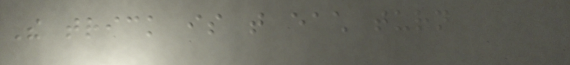The trick is that each turn
